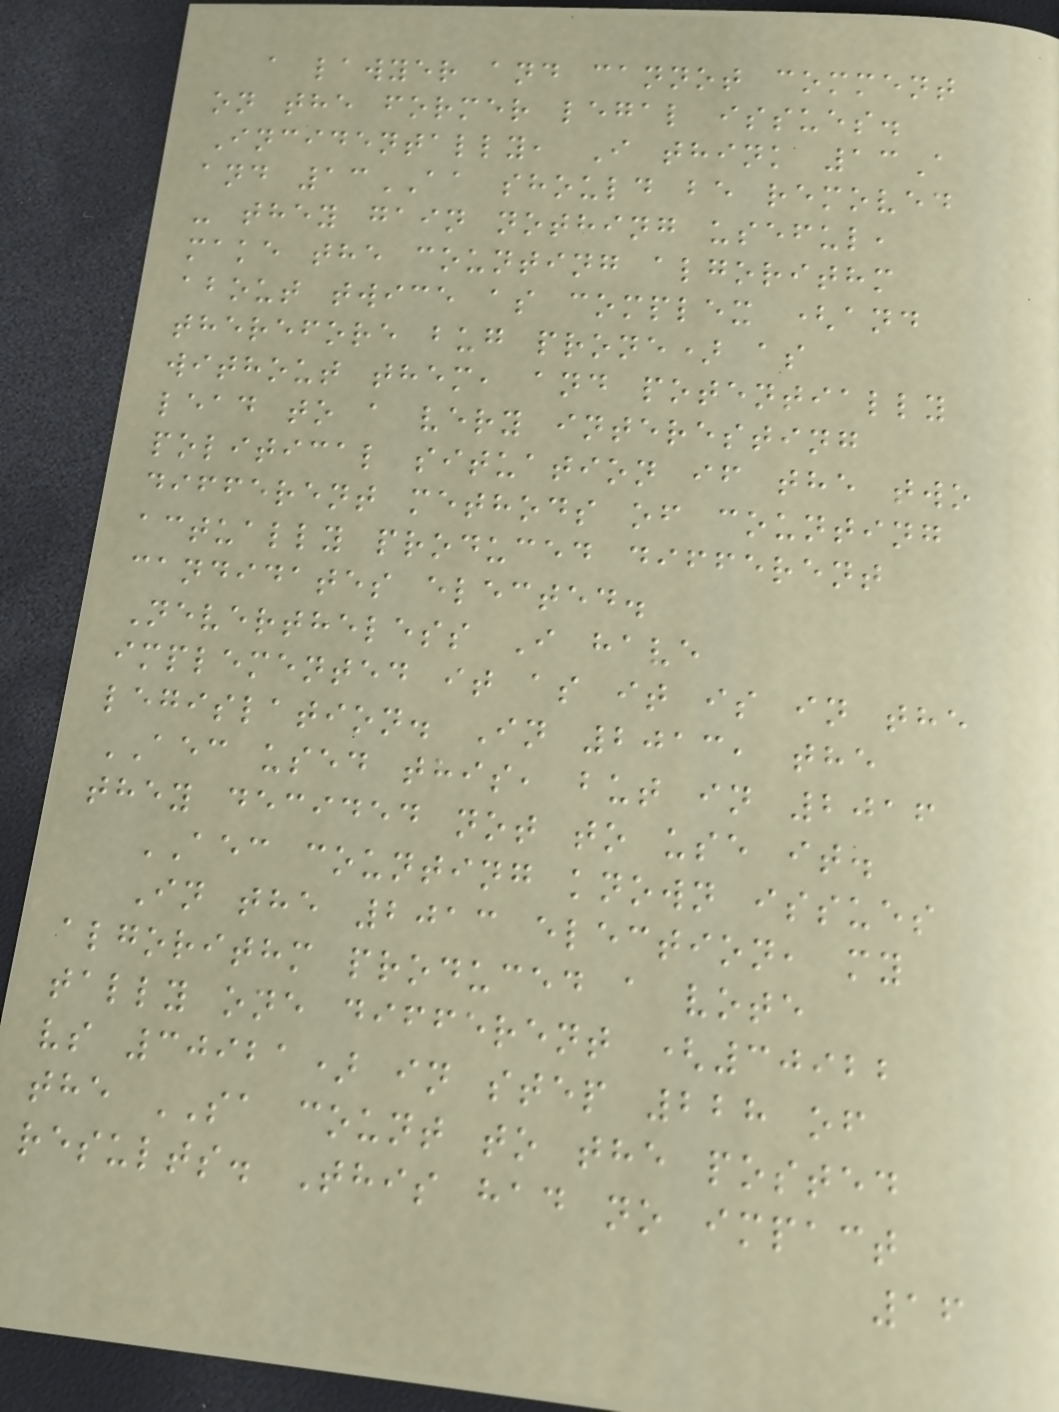a lawyer and cannot comment
on the former legal issues.
Incidentally, I think 13A
and 13AA should be removed
- they gain nothing useful,
make the counting algorithm
about twice as complex (and
therefore bug prone) as
without them, and potentially
lead to a very interesting
political situation if the two
different methods of counting
actually produced different
candidates elected.
Nevertheless I have
implemented it as it is in the
legislation. In 2013, the
AEC used this, but in 2016
they decided not to use it.
AEC counting known issues
In the 2013 election, my
algorithm produced a vote
tally one different (30922
vs 30921) in step 228 of
the SA count to the posted
results. This had no impact
16
